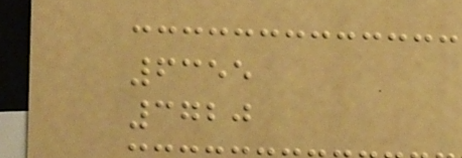6355
3720
